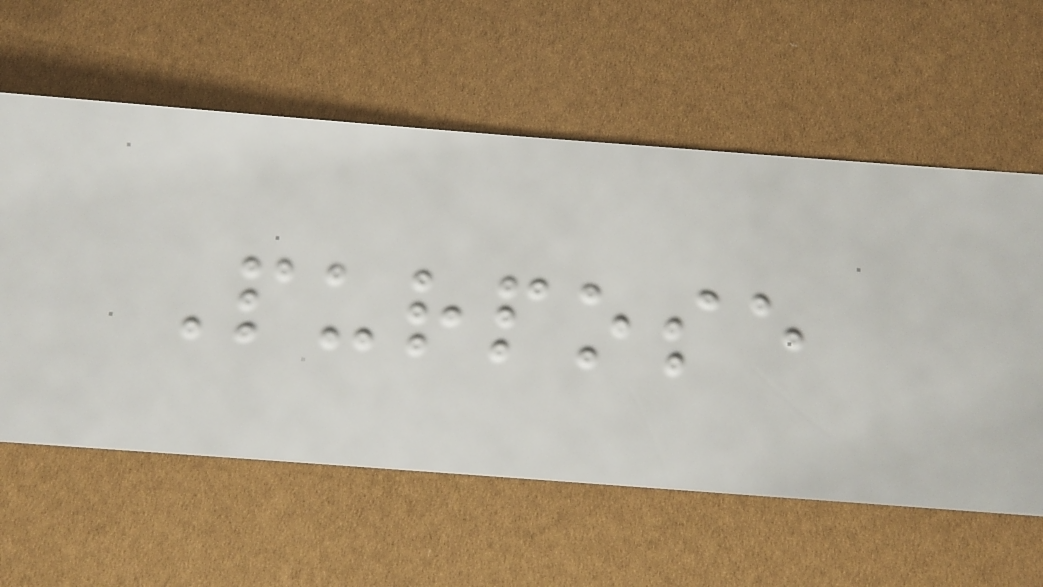Purpose
